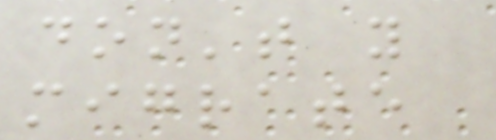don't you
migrate
